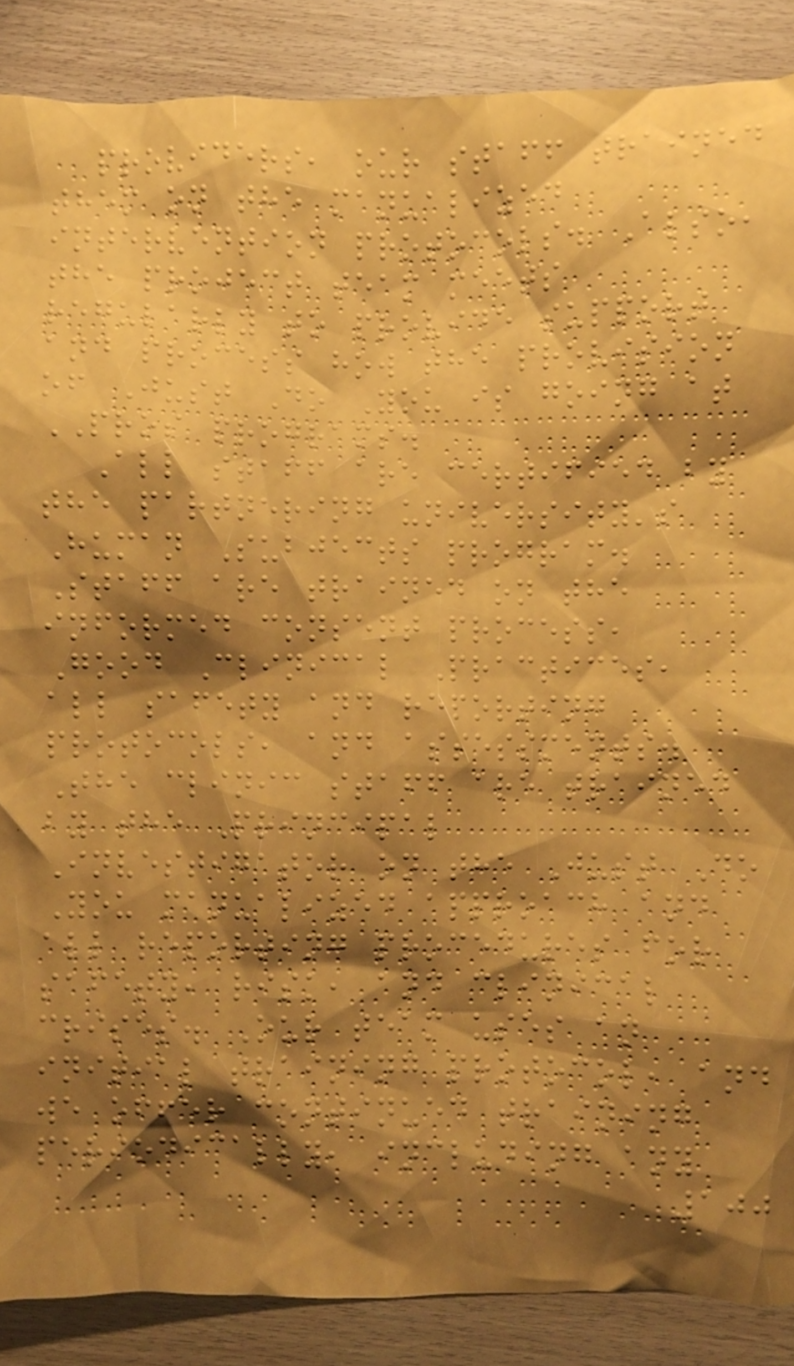providers, our staff trained
them on the manualized
intervention protocols. Also,
the project team meets
regularly to provide support
and process how the provision
of Just Do You is going at
PROS programs.
All staff are certified by
the partnering university's
Human Subjects program.
Staff are trained on the
informed consent process,
Good Clinical Practices,
all safety and reporting
protocols, and assessments.
The clinic staff are trained
by the Principal
Investigator on the Just Do
You manualized approach and
all reporting procedures for
safety, risk, and clinical
crises. Our team uses an
initial training protocol, and
we offer continued training
periodically, including any
100
